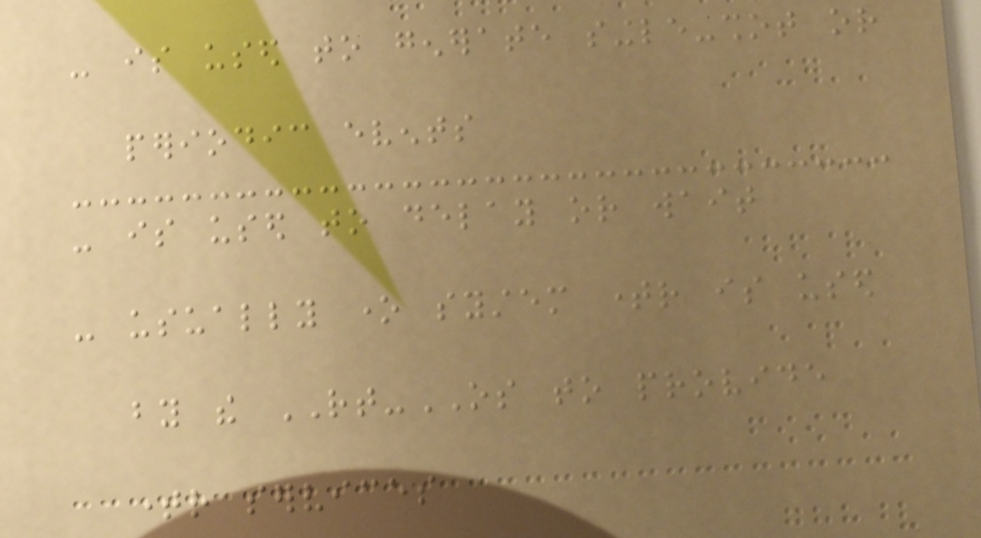- is used to generate single-shot or
periodic events
- is used to delay or wait
- usually one system timer is used
by the RT-OS to provide
timer services
